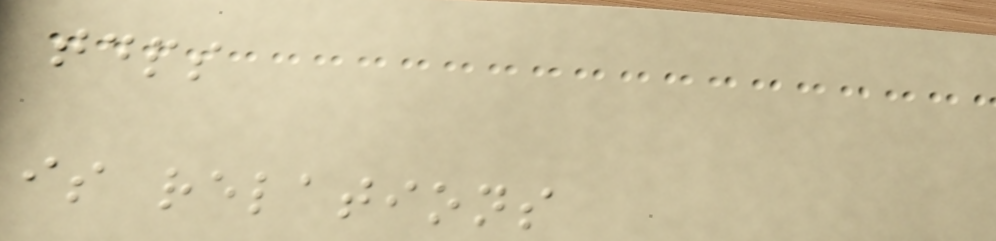tdps
is relations
